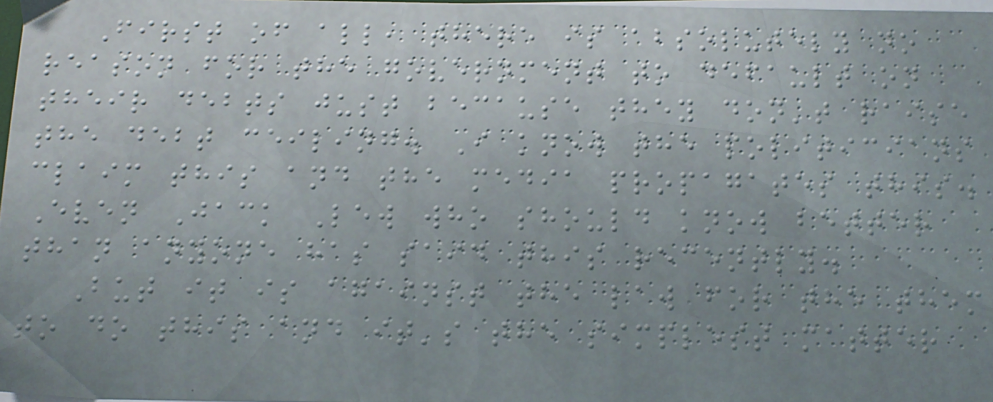First of all, there is absolutely no
reason for the government to default on
their debts just because they don't raise
the debt ceiling. I know the politicians
claim this and the media propagates this.
Even Jack Lew who should know better
than anyone has said this recently.
But it is against the law for the them
to do this and it's the simplest matter
